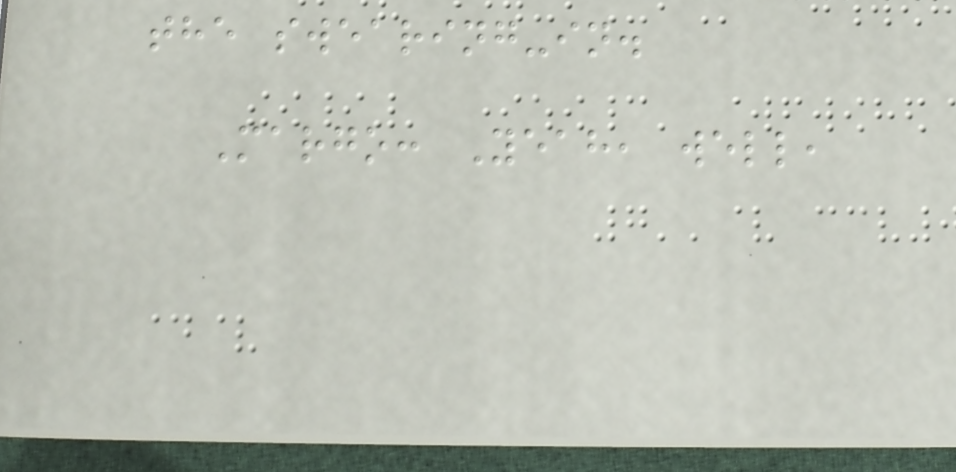the swearing-in.
Margo: Yeah, well,
